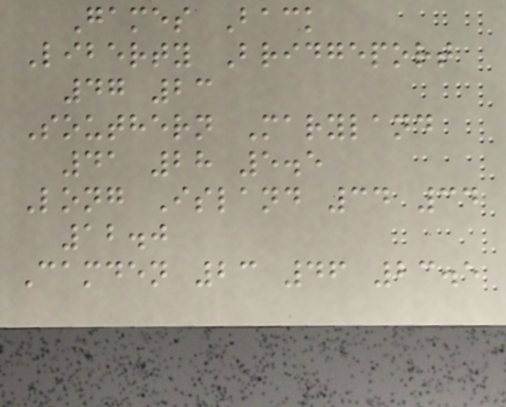Games Back
Liberty Bridgeport
47 23
Southern Maryland
41 28 5.5
Long Island 34 34
12.0
Camden 23 46 23.5
